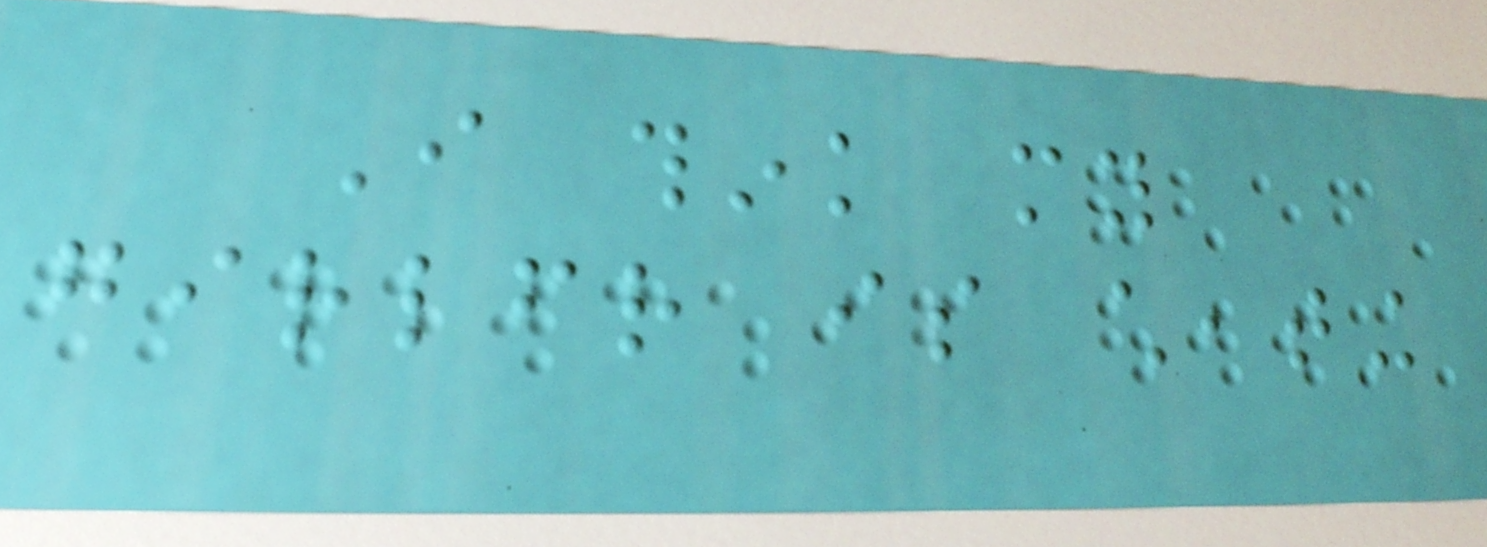I think my
girlfriend is cheating
